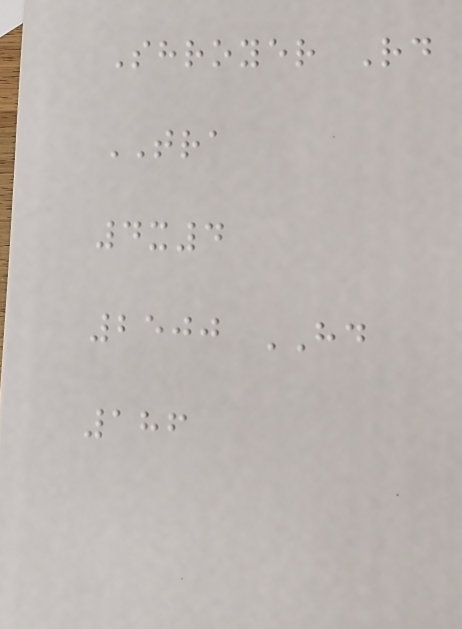Shroyer Rd
TRA
4x4
2500 HD
186
